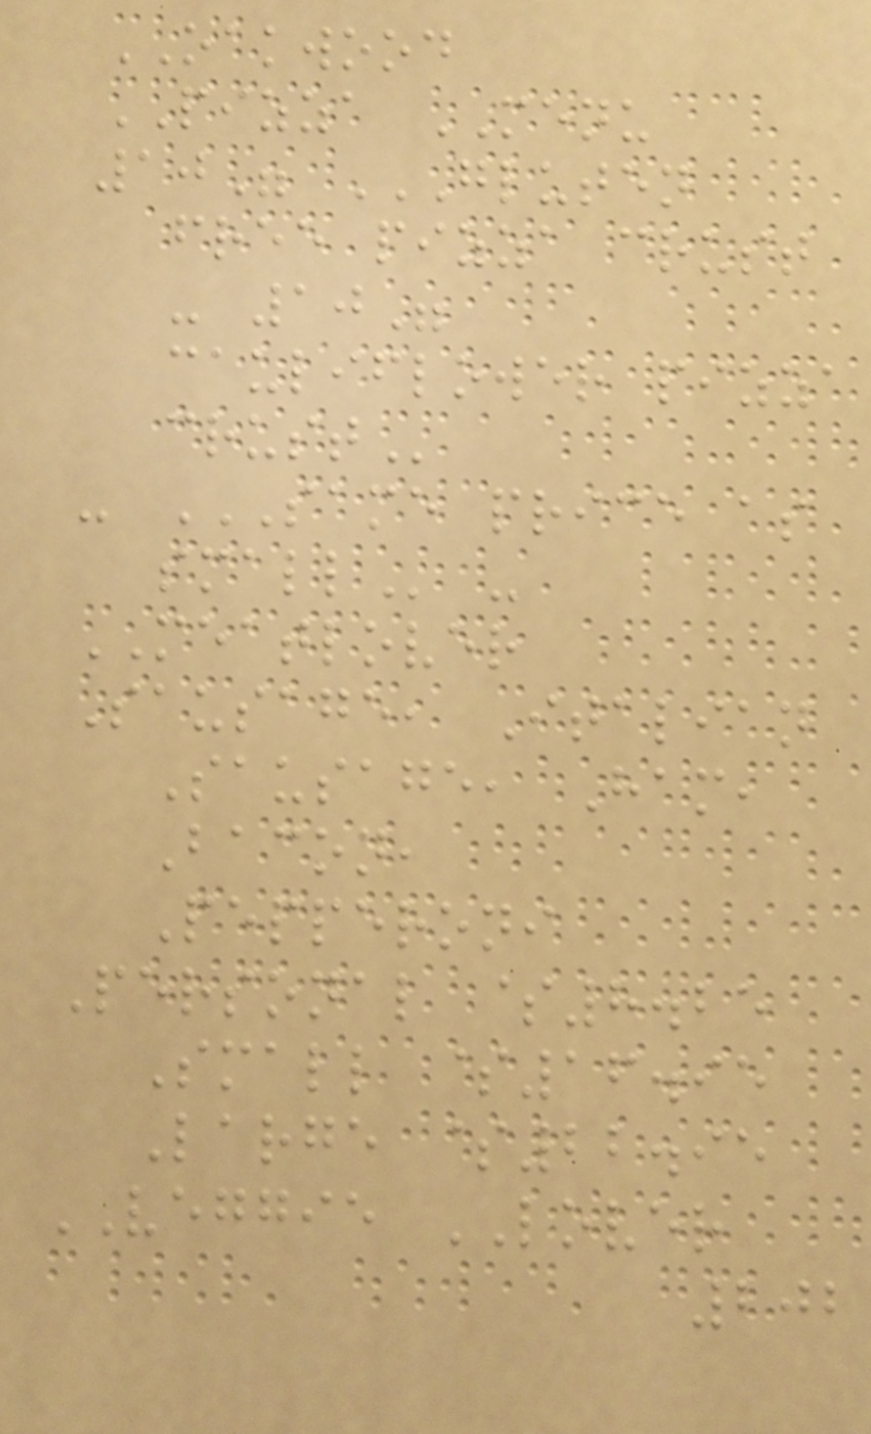OAKWOOD
PIZZA MENU
10" GLUTEN
FREE PIZZA CRUST
- 10"
CAULIFLOWER PIZZA
CRUST
- SAME PRICE AS
SMALL -
MEATLOVER
Sausage, Italian
Sausage, Ham,
Bacon,
Pepperoni
Personal $8.25
Small $16.95
Large $22.95
VEGGIE LOVER
202
